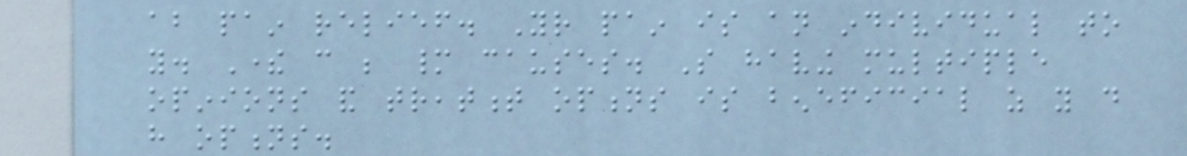about pain relief. Your pain is an individual to
you. There can be many causes. So having multiple
opinions and treatment options is beneficial as you do
have options.
